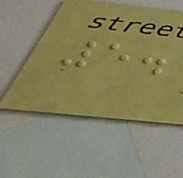5.
